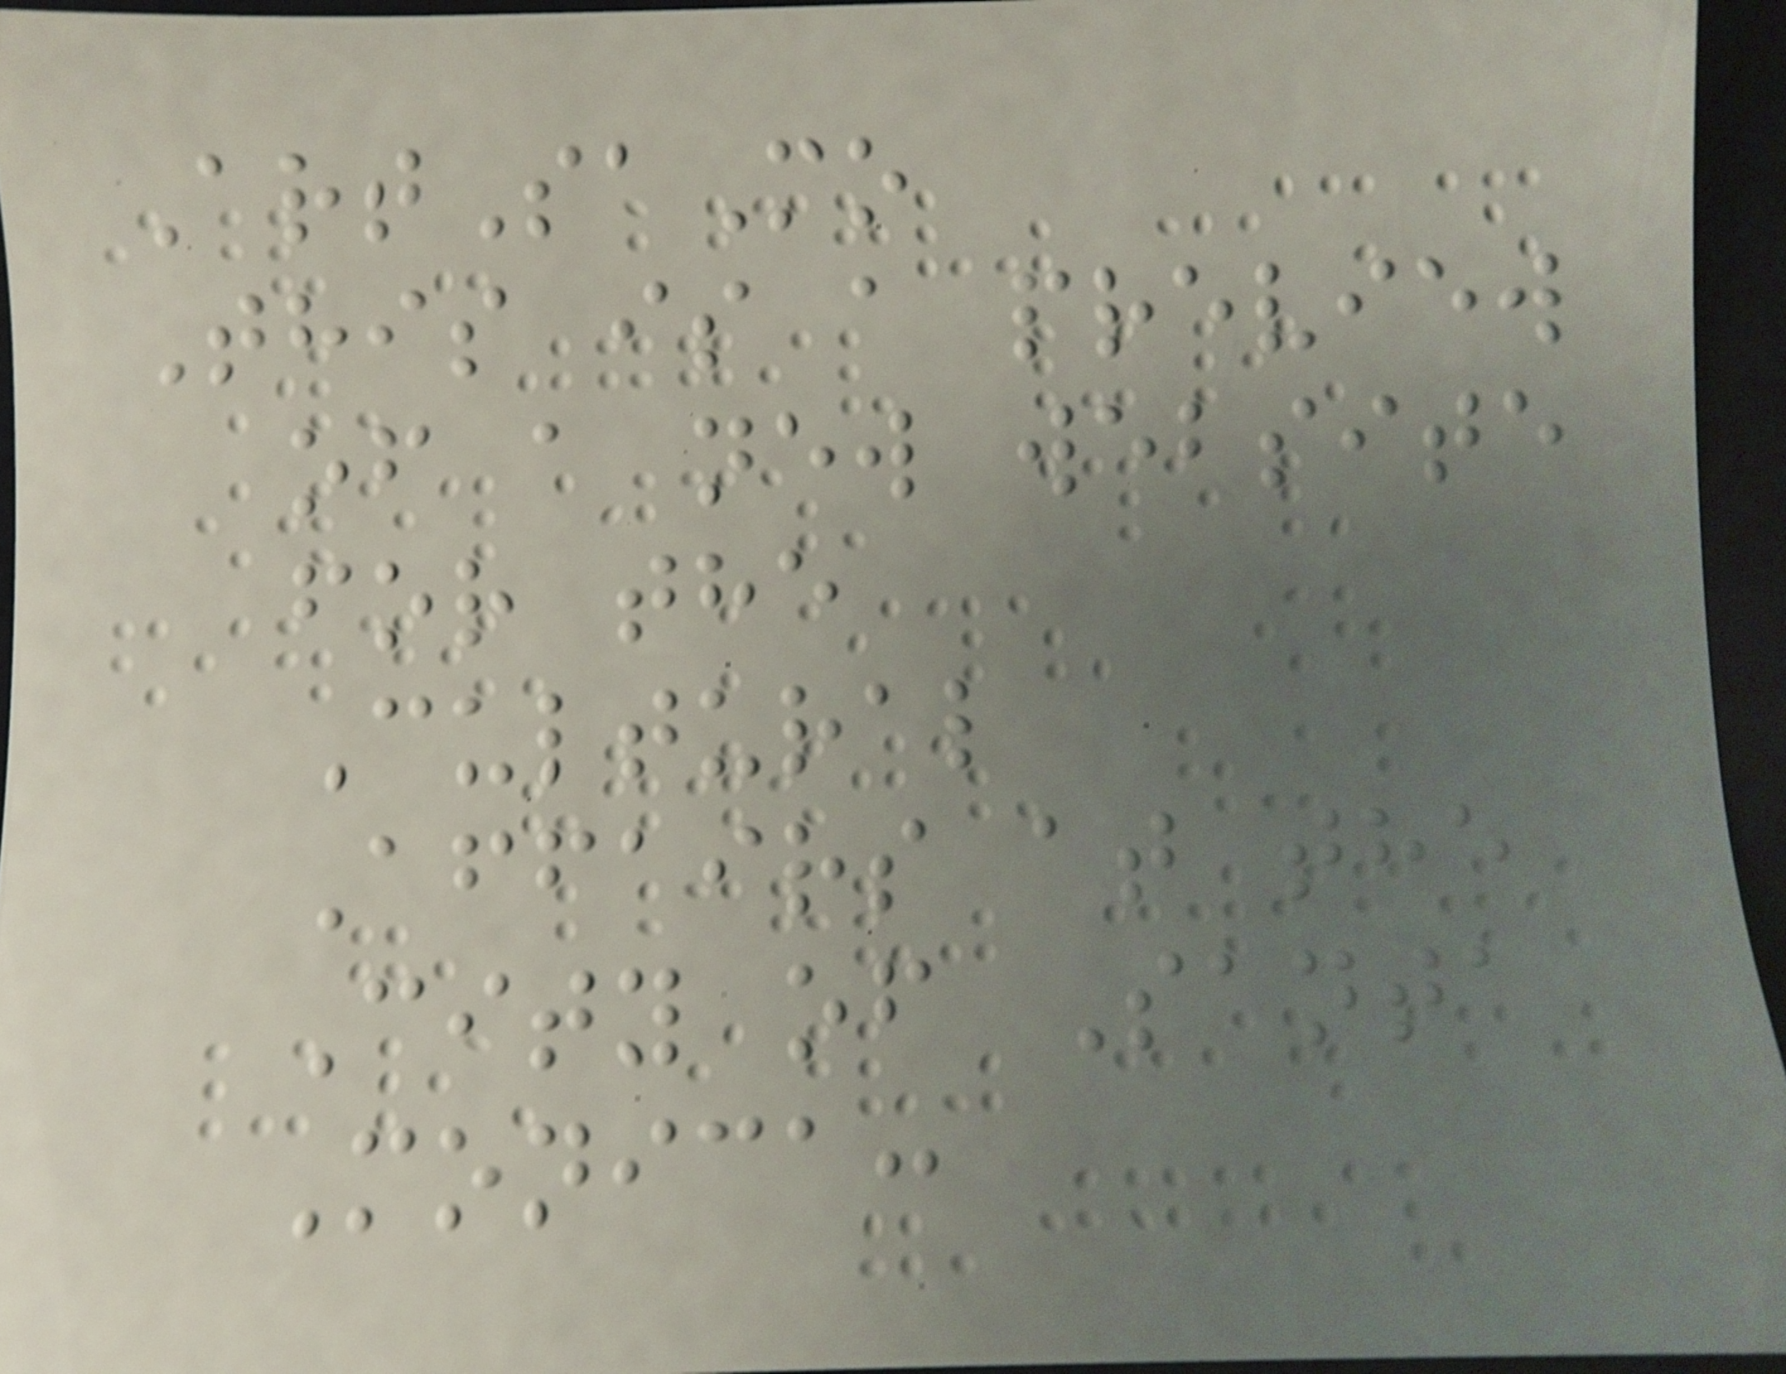ArtSaMo
This is a preview
of a new website
for the
Cultural
Affairs at the
City of Santa
Monica:
